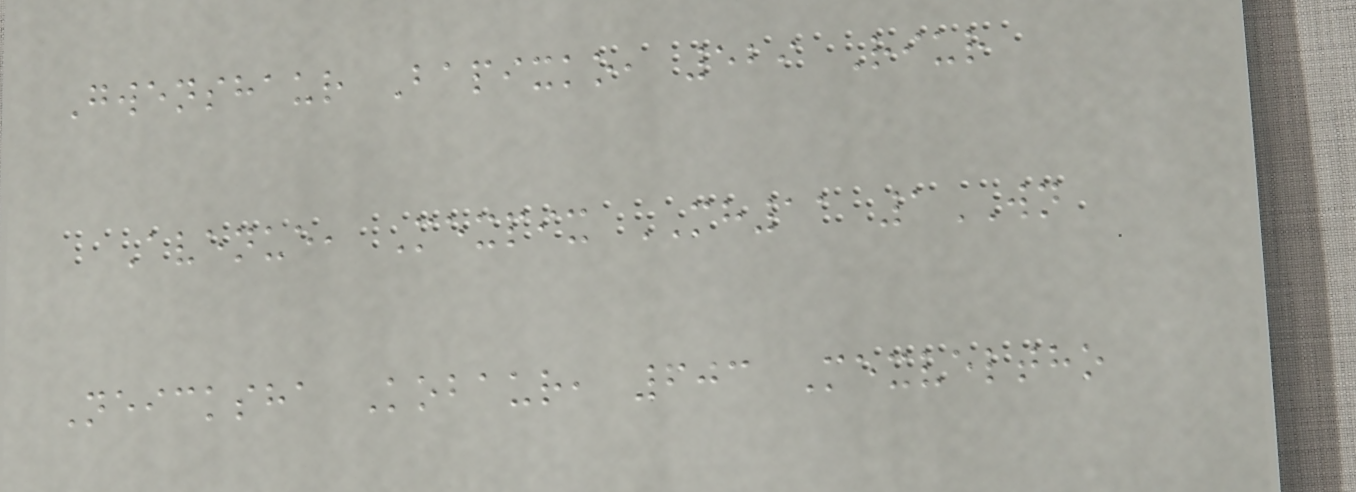Gwenshaur Bapixko, 529 Riur
Avenue, Mexpix MH11 1WN
Neicksha Kobaur, 603 Mexveltho
